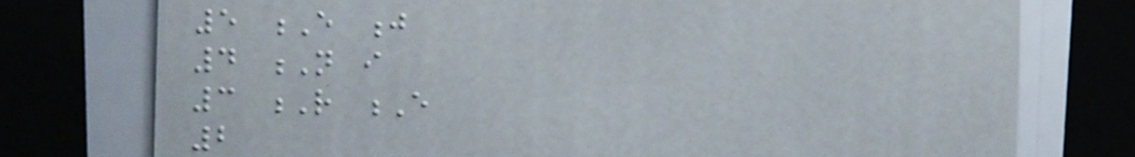5 E j
4 N i
3 R E
2
